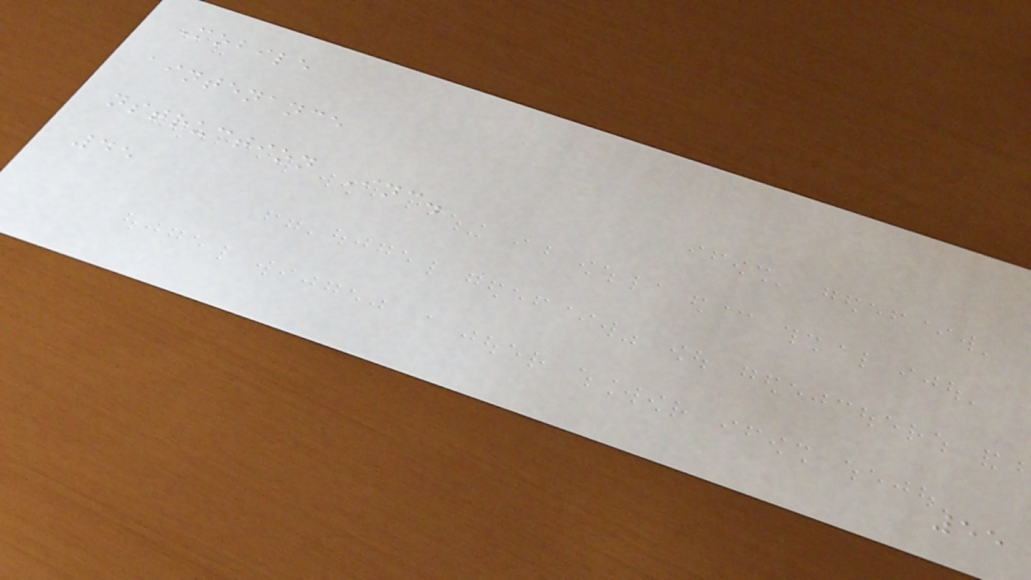Mobile
aintenance
nstruction Inc.
45
55
